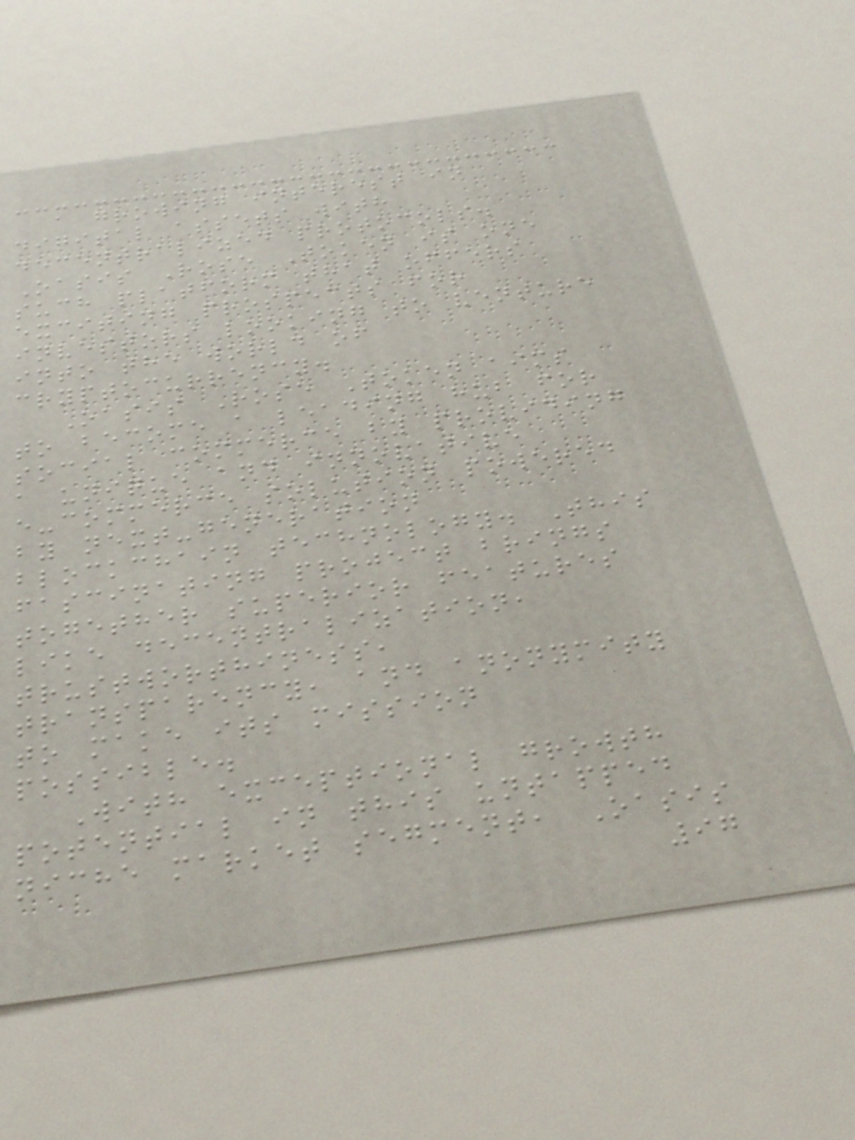a growing interest in
digital assets with
decentralized protocols.
Oasis Rose Token is one
such platform that offers
exciting prospects for
investors looking to venture
into the world of
cryptocurrency.
Oasis Rose Token aims
to become a leading hub for
social commerce by providing
a unique and innovative
e-commerce solution powered
by next-generation
blockchain technology. This
fascinating project brings
together superior features
like decentralization,
trustworthiness,
transparency, and anonymity
to make its mission
possible.
With exceptional growth
potential in this untapped
niche market segment, Oasis
97
